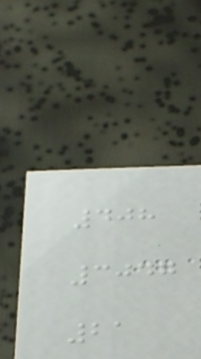408
3047
21
